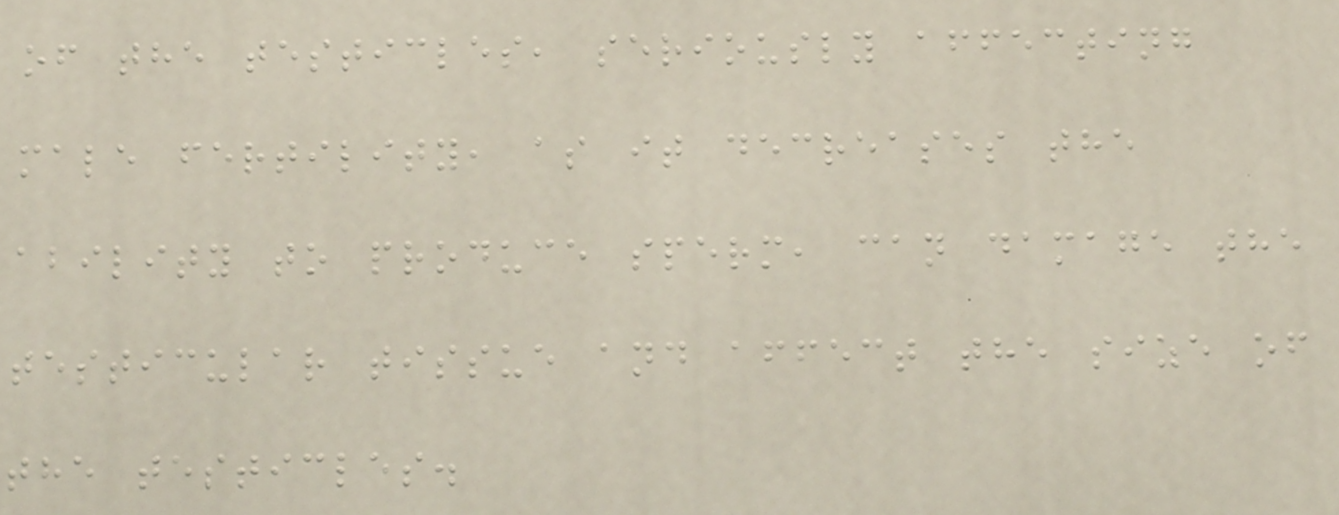of the testicles, seriously affecting
male fertility, as it decreases the
ability to produce sperm, can damage the
testicular tissue and affect the size of
the testicles.
